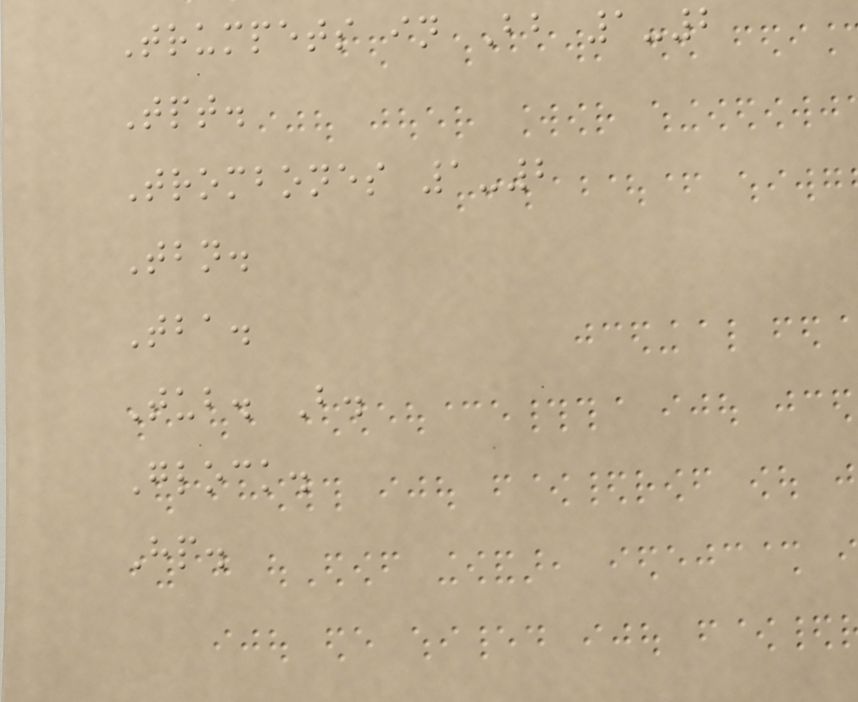Trumpets in Bb 1-2
Tpt.
Trombones 1-2
Tbn.
Tba.
Tub. B.
Glock.
Hp.
